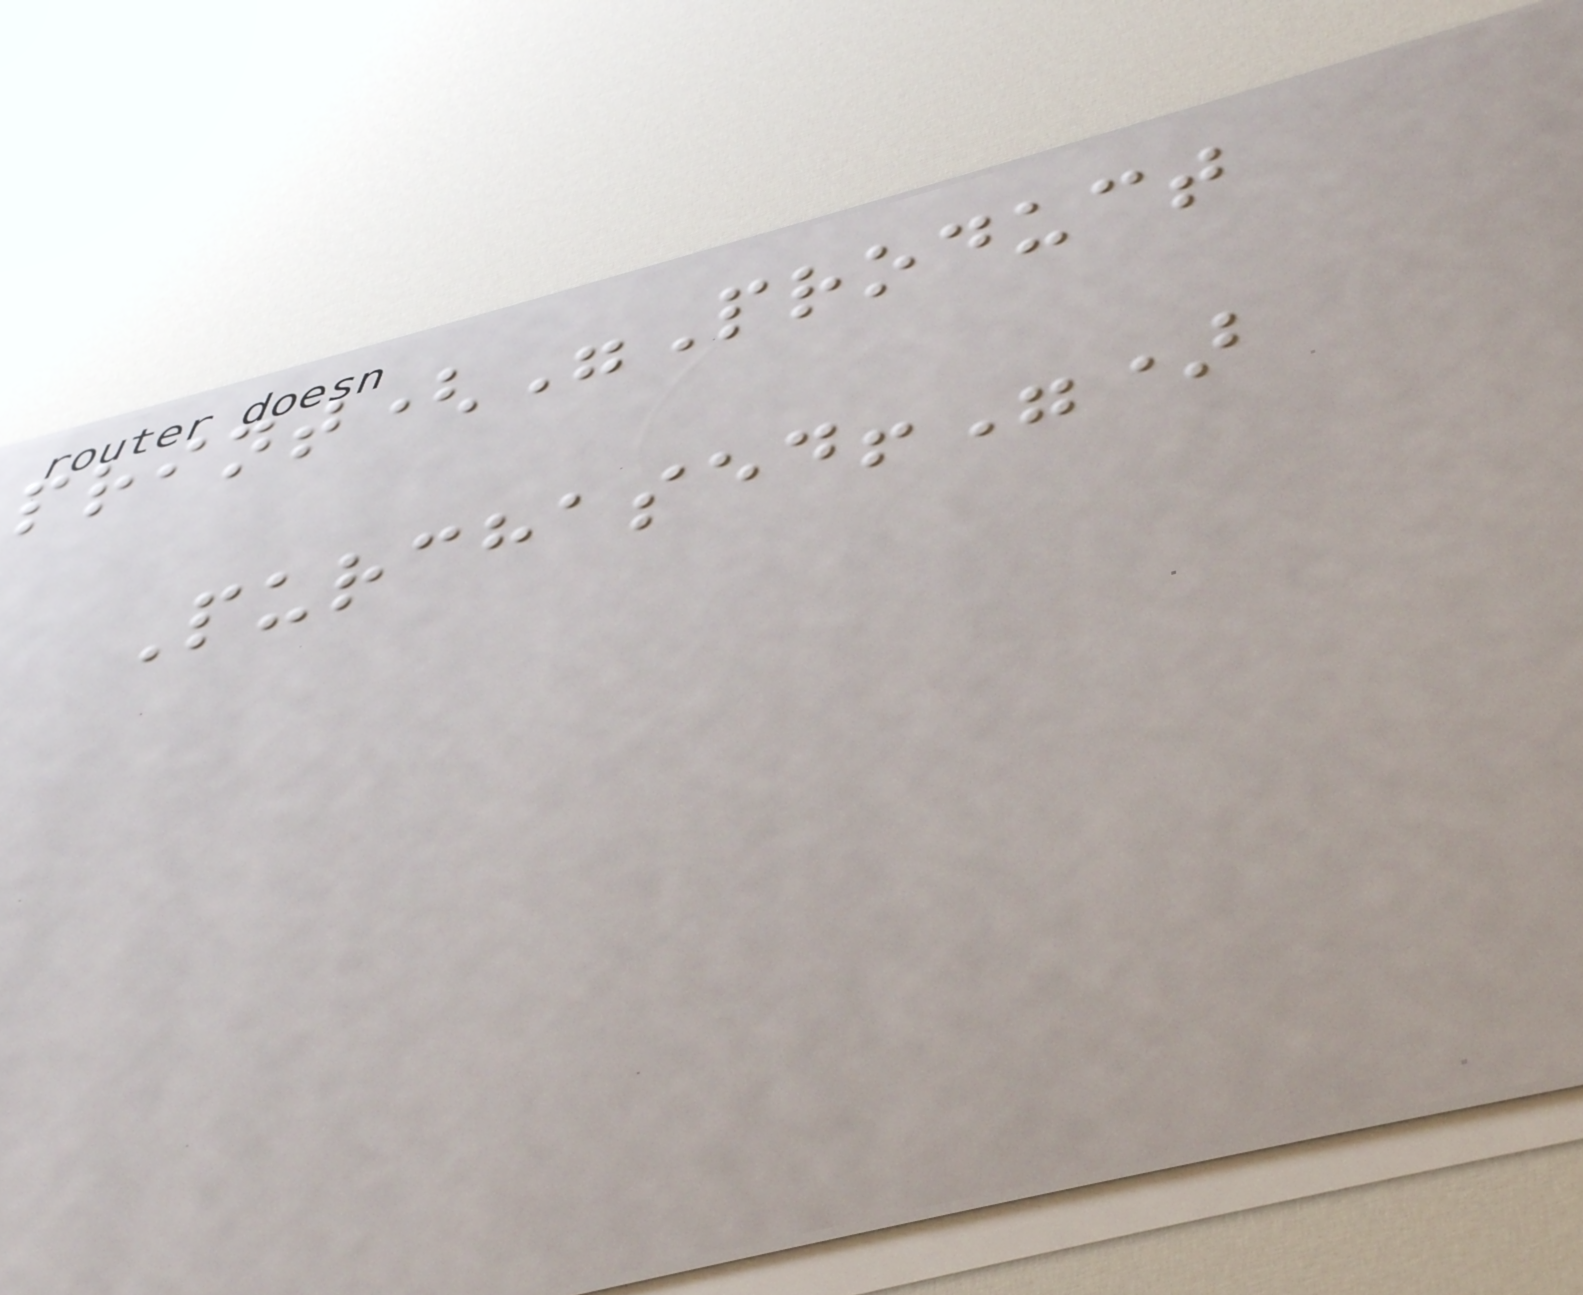print("Product
Purchased!")
